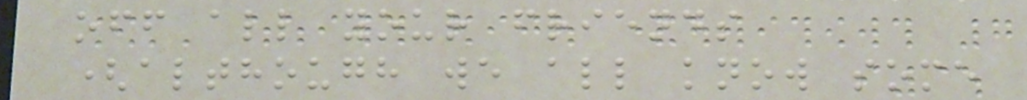off all your friends
(although we all know some
